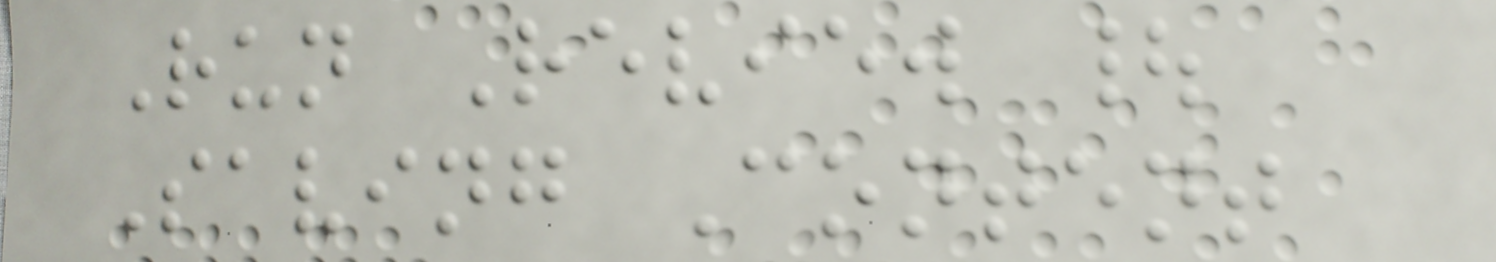Run Review |
Saving Content
